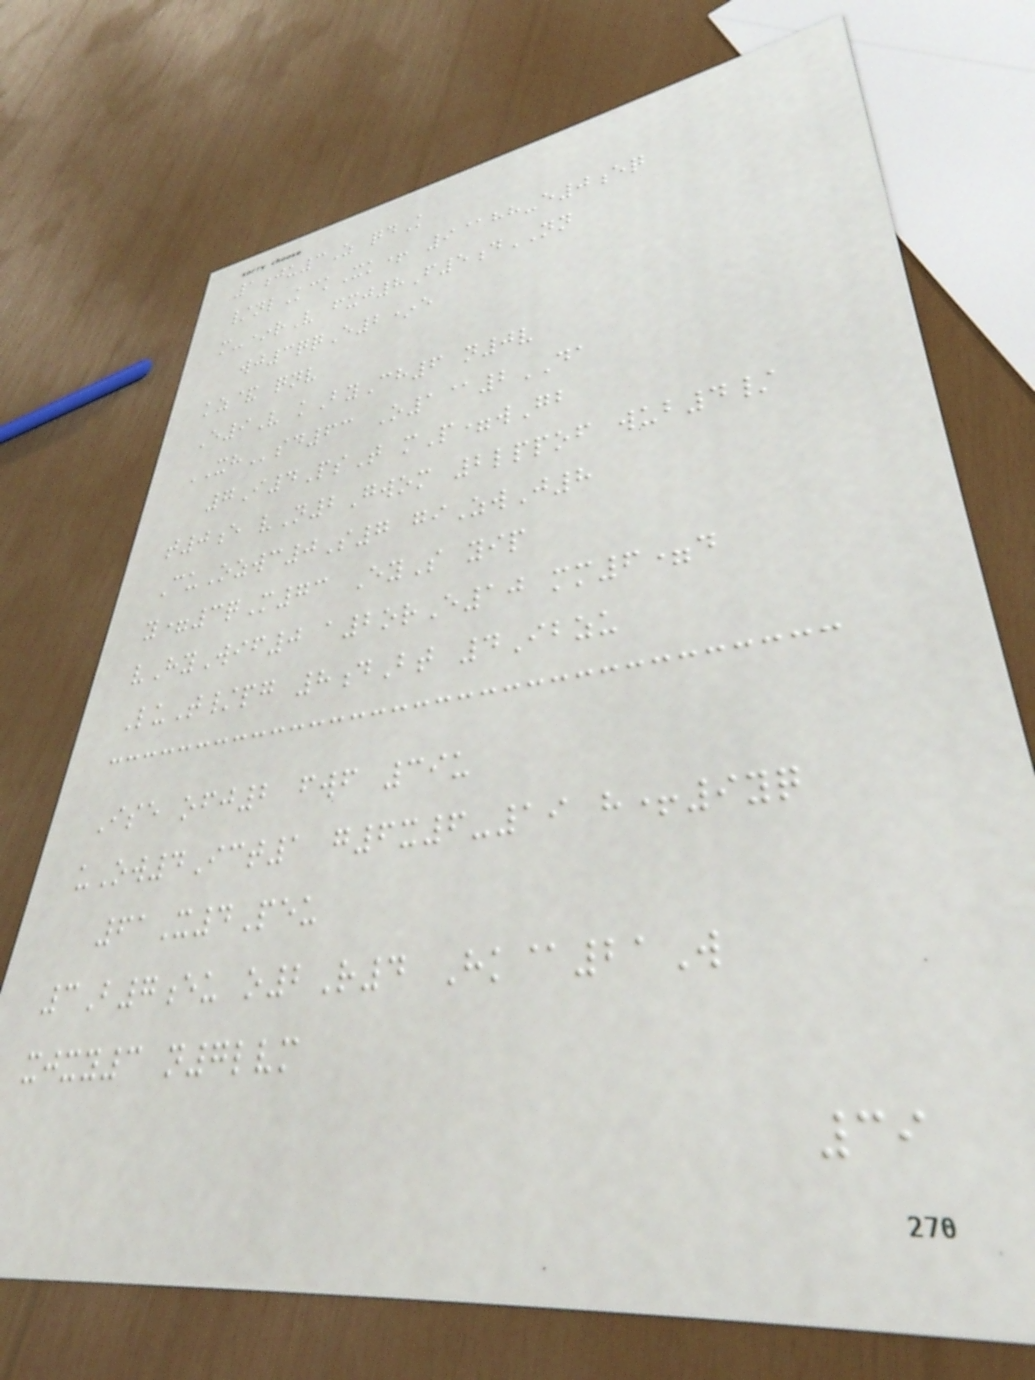1ju3Z qdK
/nlKckXk+ 9@hh-e0eq
m-*rV fxj8F5dNN
wj3qqE2*e
kz& qnv
E9V kByCh6 n0v
XHsd63 O1@2DA
7I4PsT mP=wGb
t0e vN2Gwom 2lppof wub4/
CuOzwc0S7 giZwJ8
y=3qM73 EyS yip
vHyWif0 a2orE10 mm6=d
LuT/pg 8dBt 4Ibzu
Ise ofj2 fwf 39u
uOw4Ict1 g6x6-19 h+9yq
61X4Peu
3B7eu o2R4 Hk@21W
xjxy3 n7lvm
39
